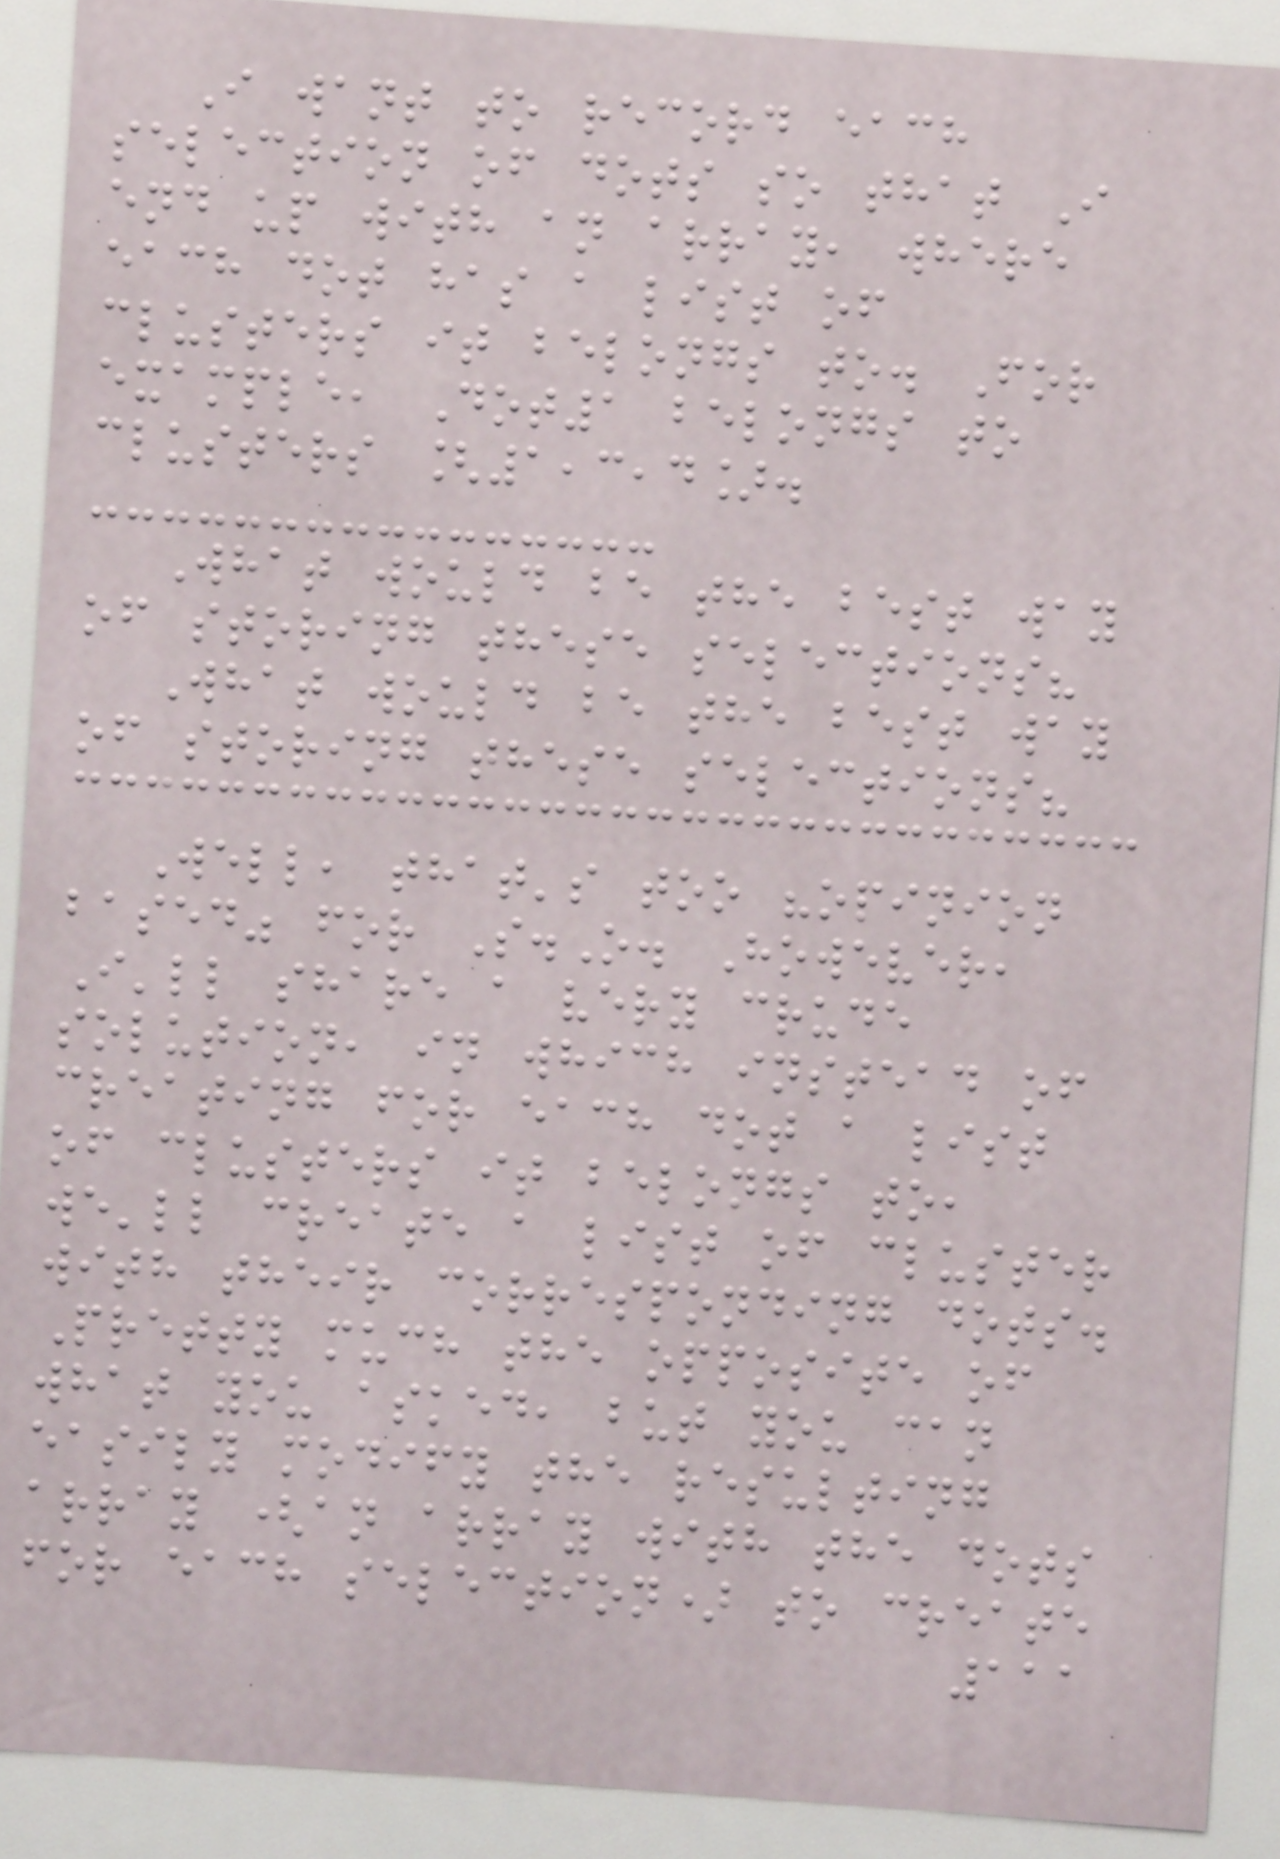I want to record each
selection of dots so that I
end up with an array, where
each dot has a list of
clusters it belongs to. For
example, Dot1 belongs to
clusters [1,3,4].
What would be the best way
of storing these selections?
What would be the best way
of storing these selections?
Well, that's too "opinion
based" for S.O. However,
I'll share a very crude
solution, in which instead of
creating for each dot a list
of clusters it belongs to,
we'll create a list of cluster
with their corresponding dots.
Pretty much the opposite of
what you asked, but you can
easily modify the resulting
array (an array with the dots
for each selection) to create
111
